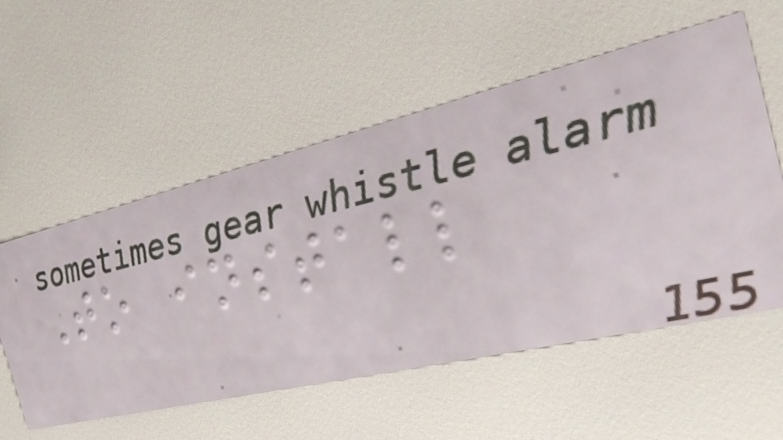To install
